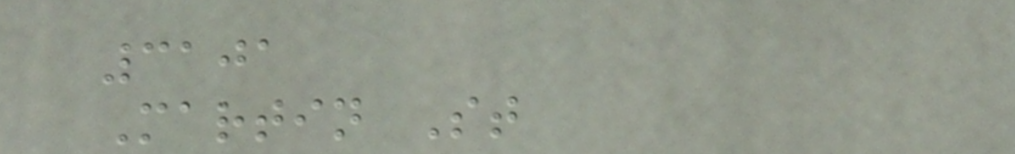3101
Martin St
